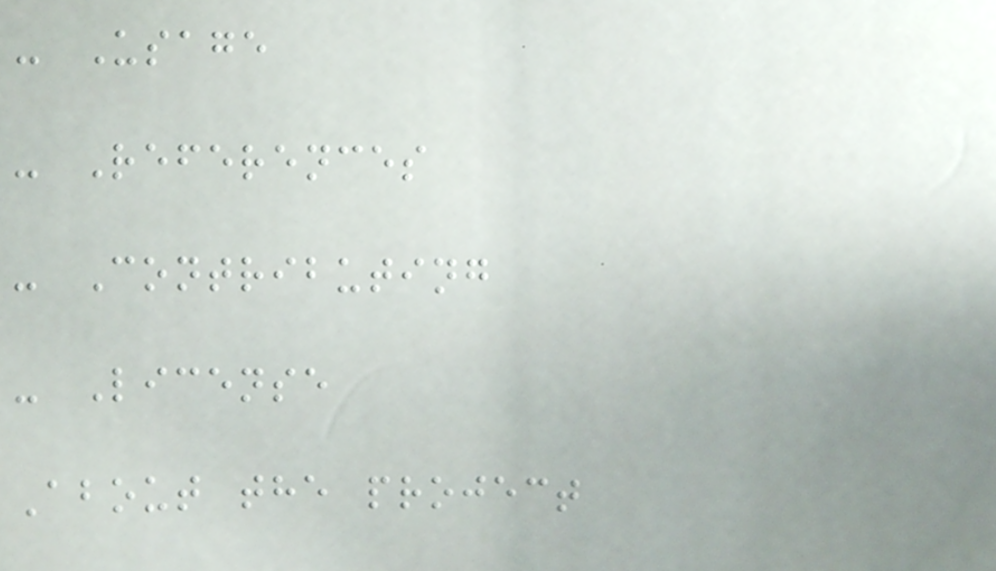- Usage
- References
- Contributing
- License
About the project
